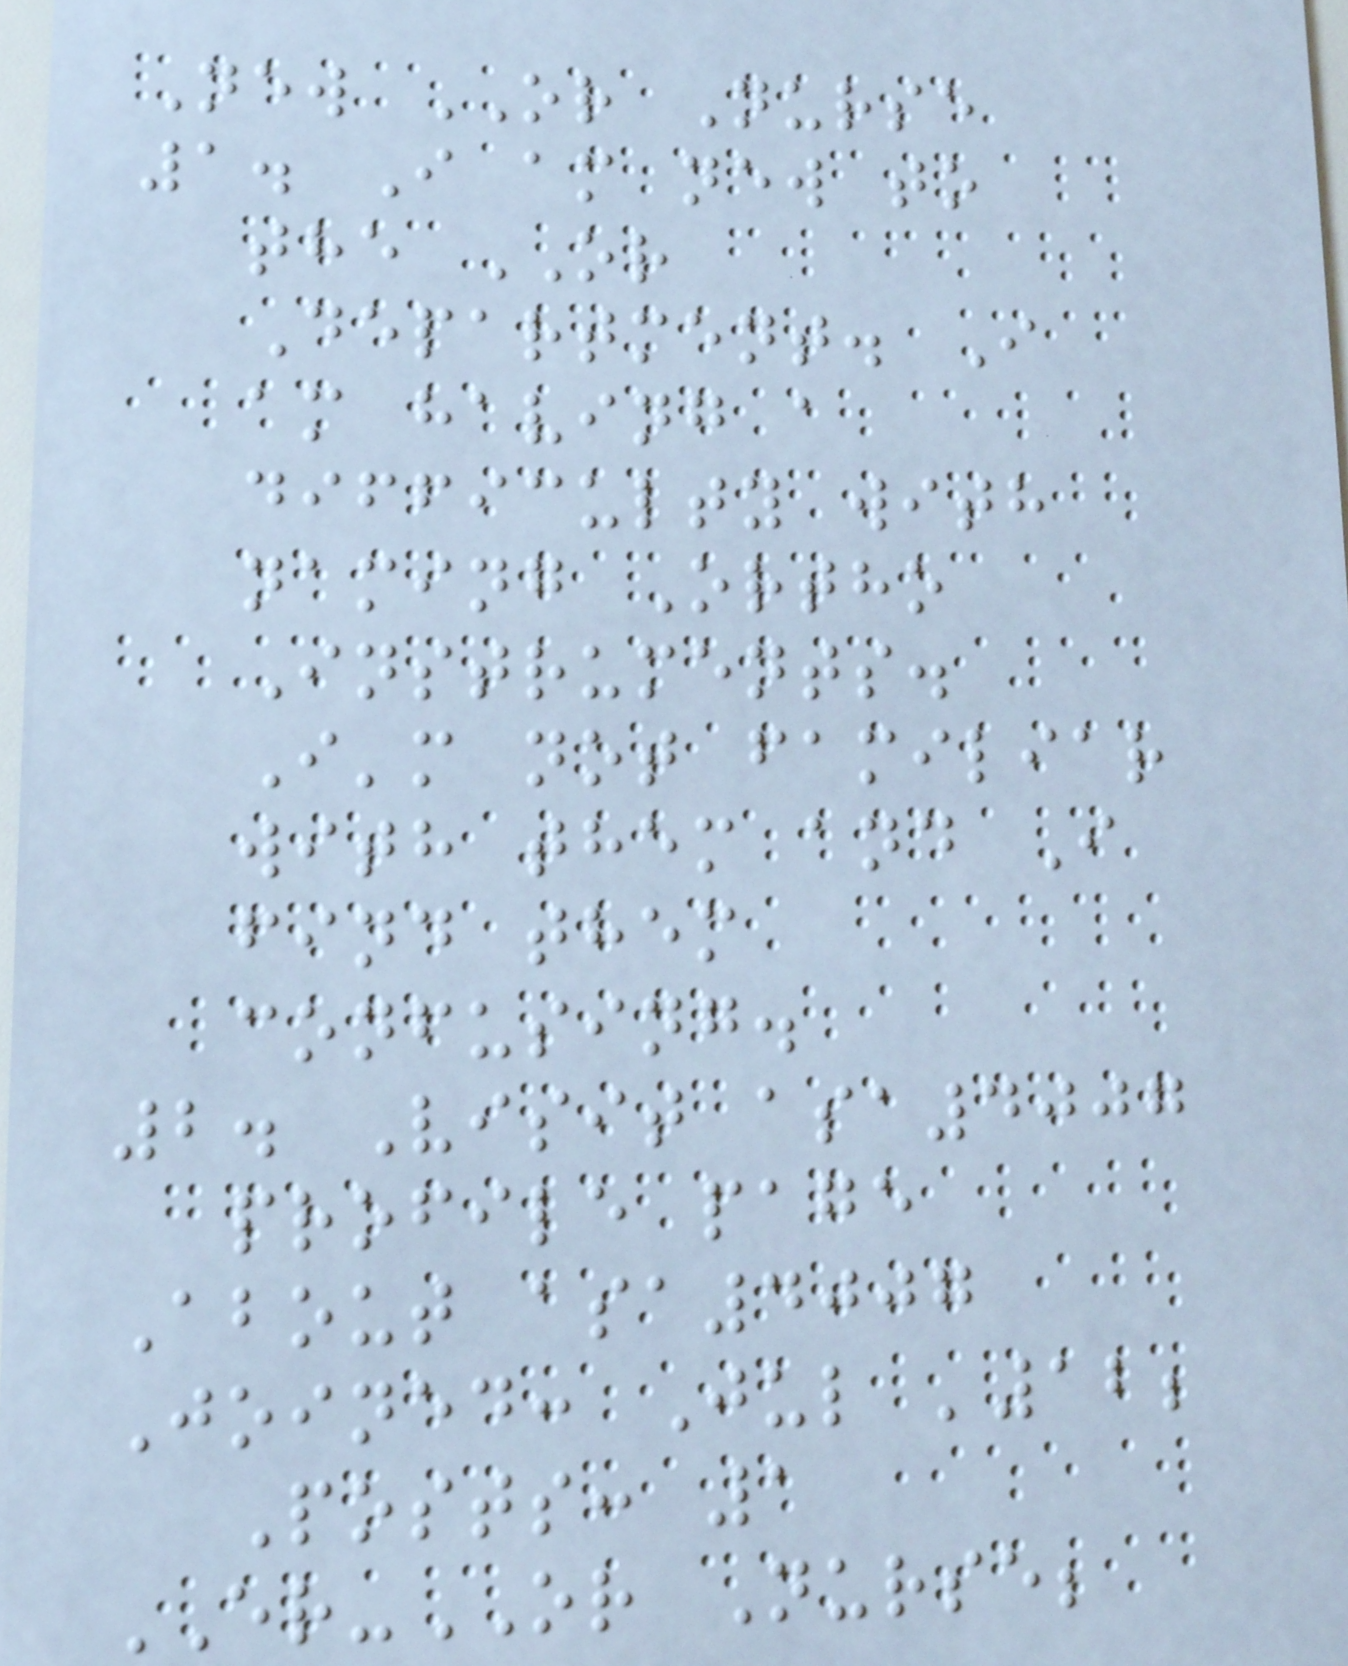New OR Nurse
1. I am new to
the OR
Department. I
am having a
difficulty with
naming Ortho
Instruments.
I'm not familiar
with them and I
find them
confusing.
2. Visit asa4007
profile page
About asa4007
Joined: Jul '12;
Posts: 1
ER-OR Nurse;
